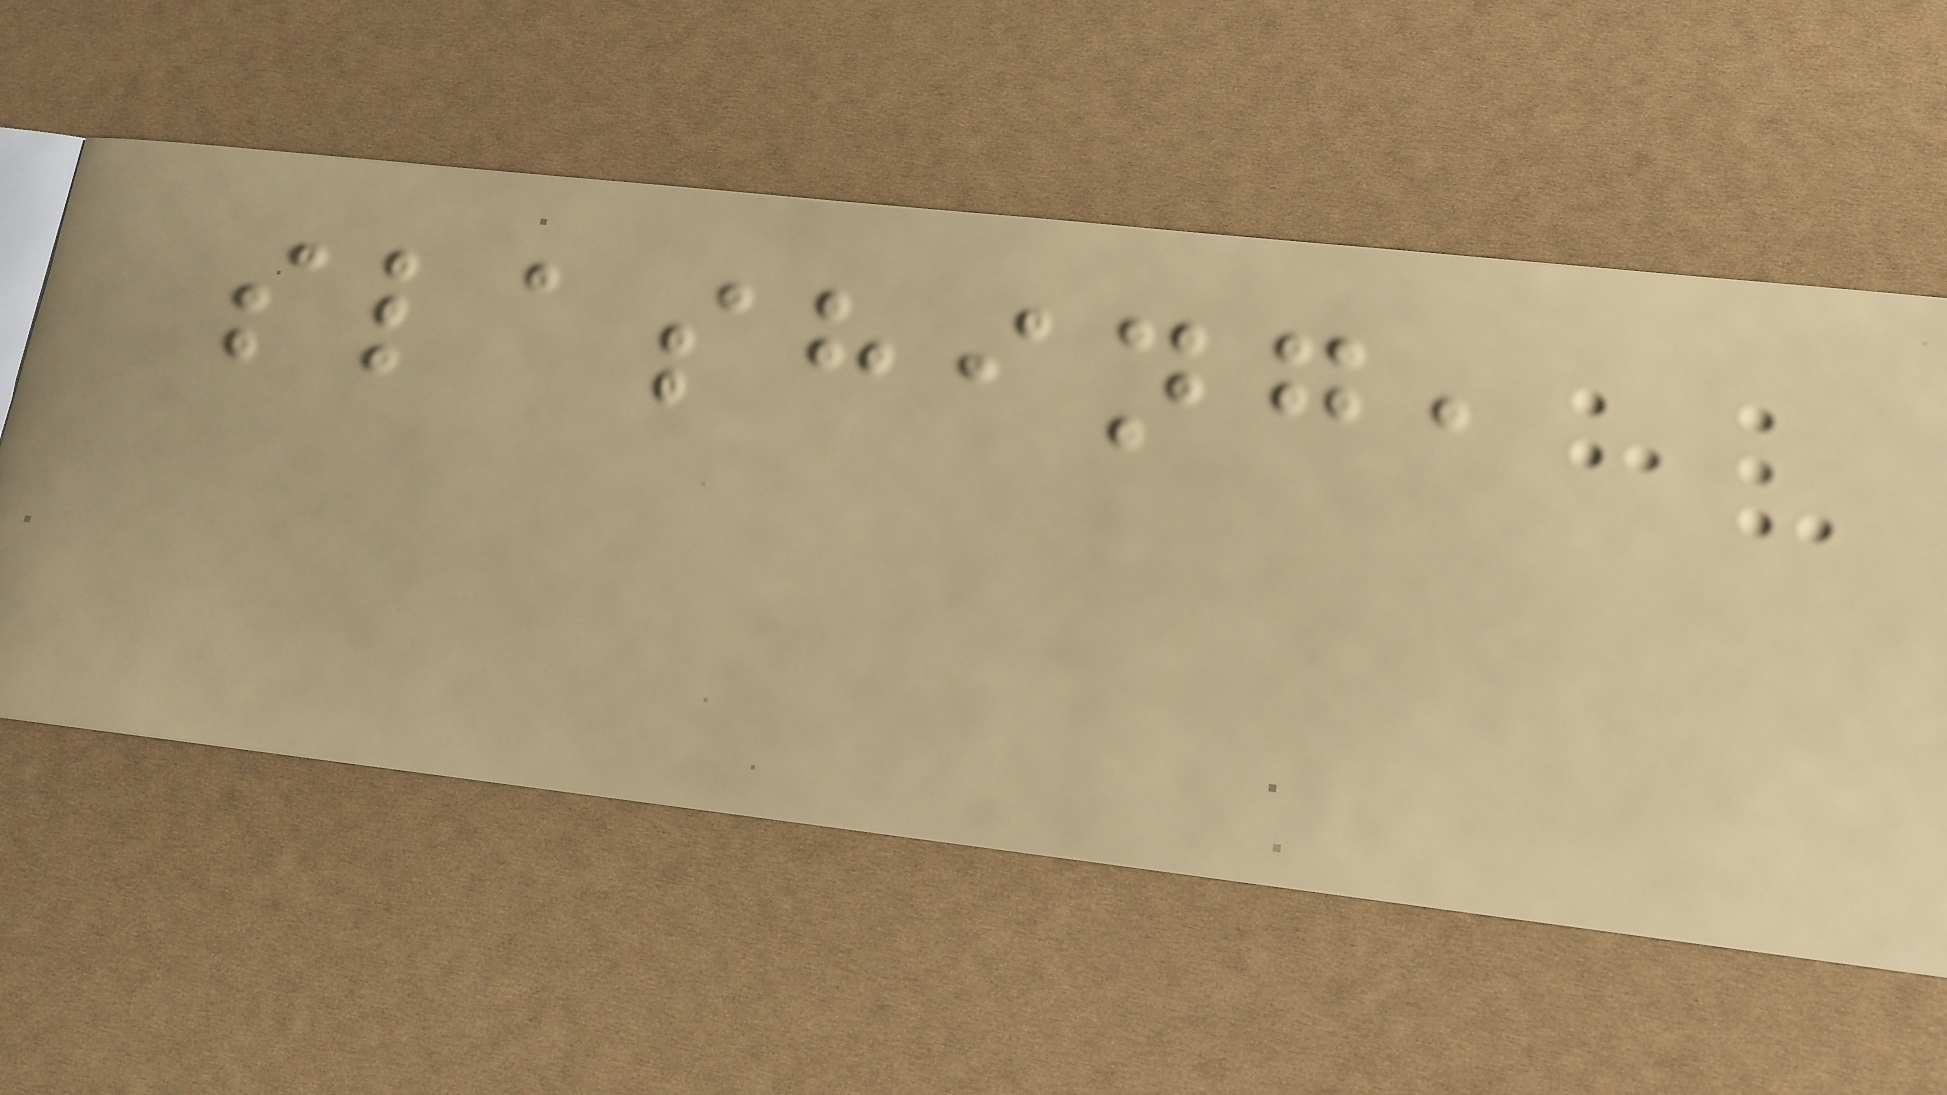slashing,
